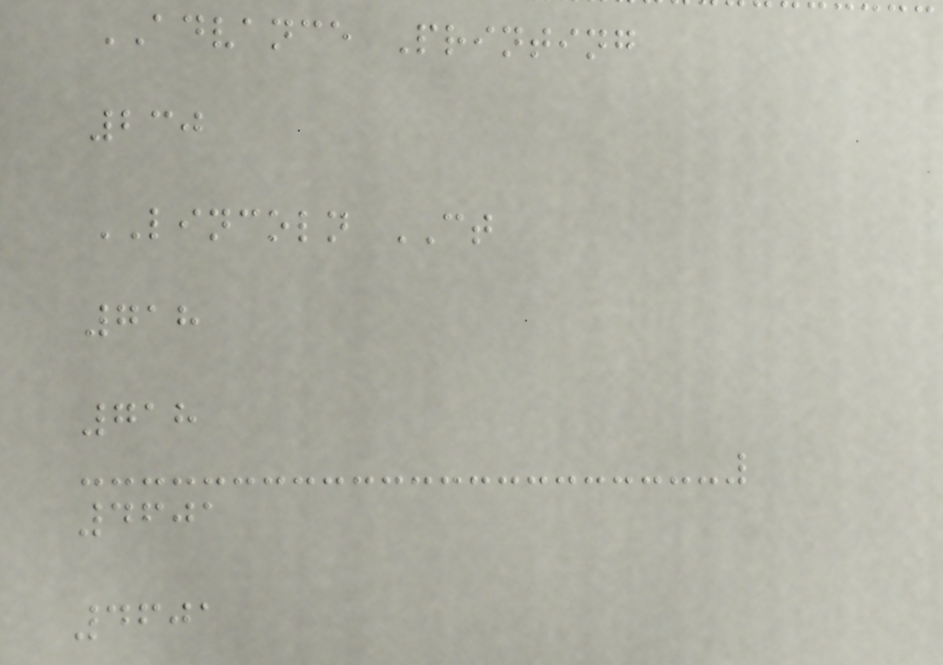ADVANCE Printing
230
LINCOLN CT
718
718
4601
4601
